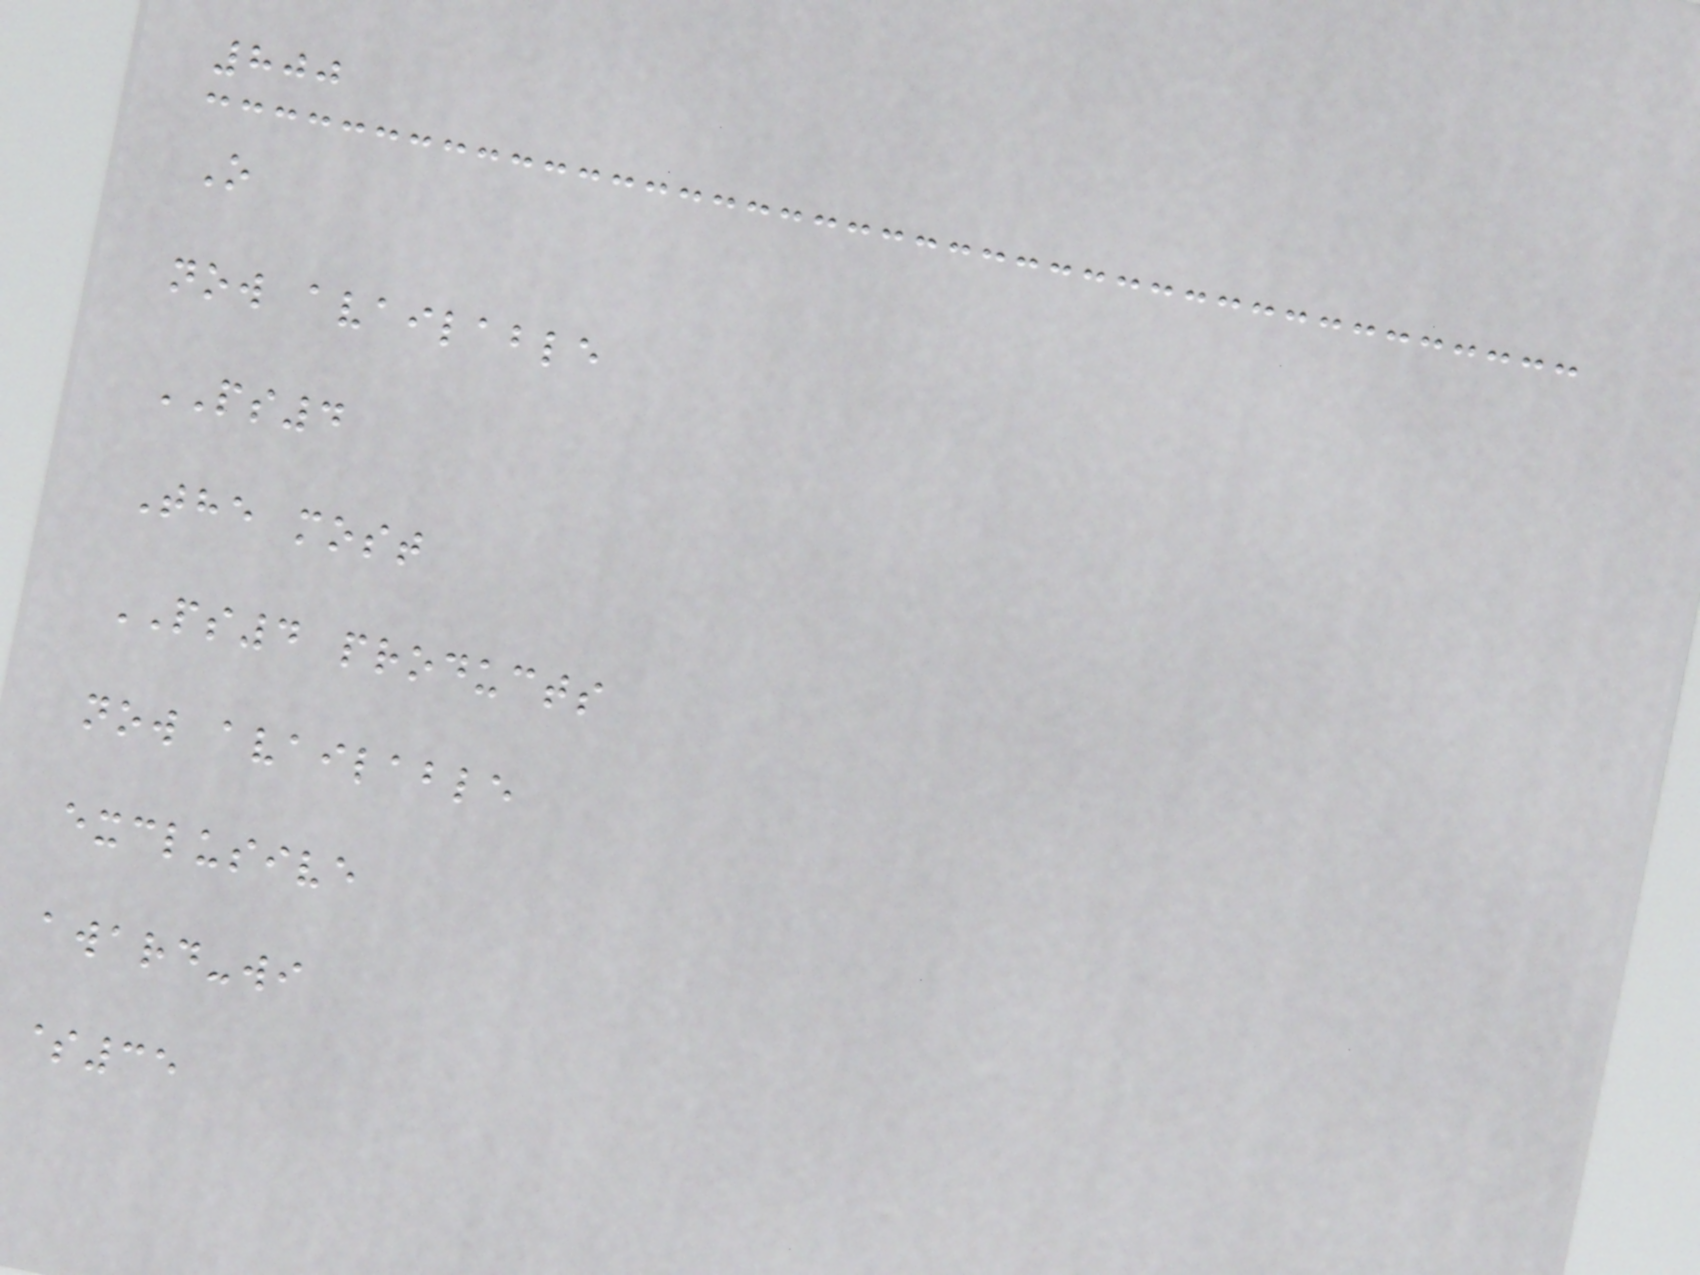800
O
now available
PS4
The most
PS4 products
now available
exclusive
award-wi
$35
